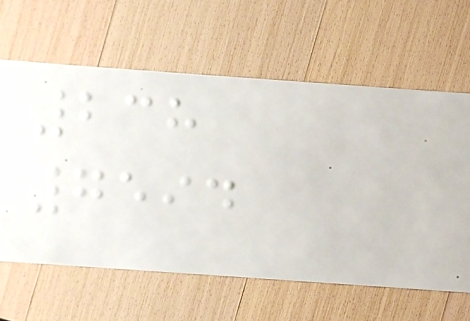238
7594
